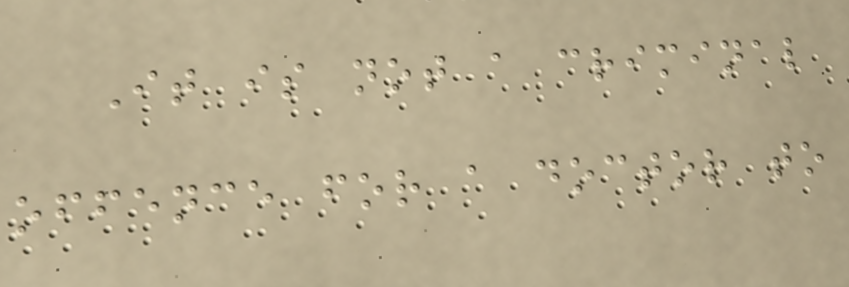It is not a criminal
offence for a doctor to
